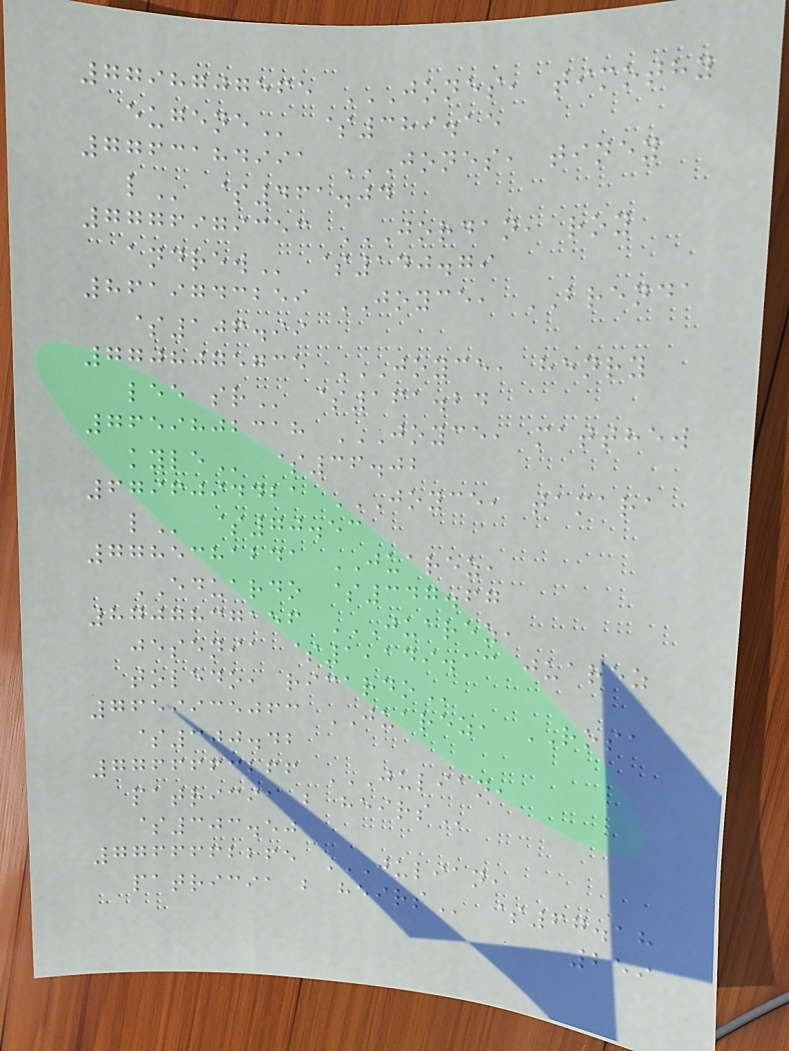7798707565 JONES, TIMOTHY
EUGENE $389.15
7763184991 JONES, TINEY
L $461.04
7776979353 JORDAN, ROY
ANDREW $140.79
8619743259 JOYCE, BRENDA
$106.99
7708075735 JOYCE, HENRY
LEE SR $161.24
7659802318 JOYCE, MATTHEW
KYLE $36.02
6796094421 JOYCE, TAMARA
L $70.53
7785381241 JUAREZ,
EDUARDO $347.67
8707837156 JUAREZ,
JESENIA $1,149.13 JUAREZ
TOLEDO, RICARDO
7659935063 JUAREZ, ROSA
$300.42
7766663266 JULIAN,
PATRICIA B HEIRS
$303.50
7766662265 JULIAN,
PATRICIA B HEIRS $67.18
259
